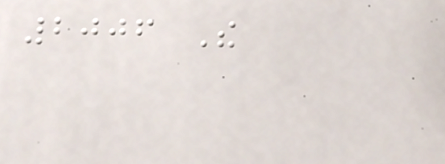2006 The
